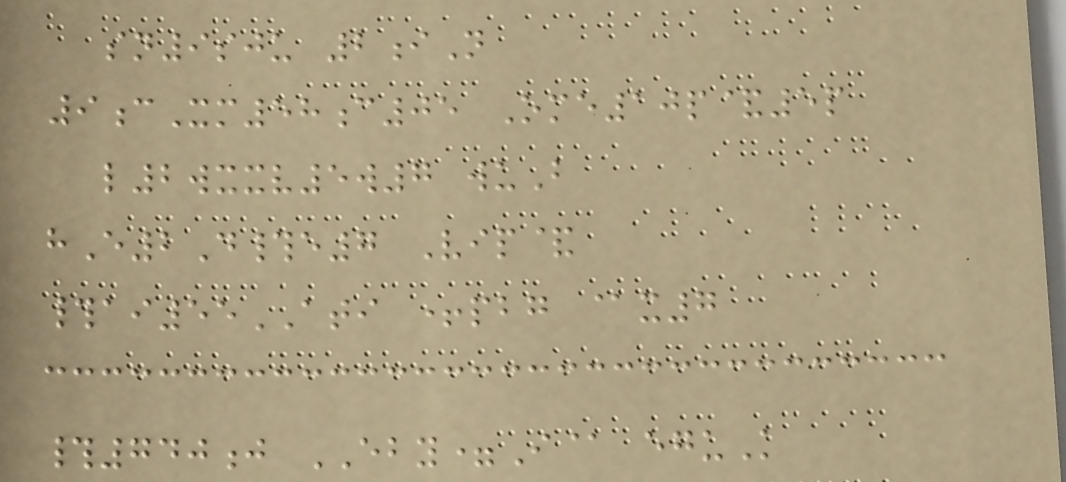sn9sju 2iN
9cXm58c05 Ome10p&5p
l2wxxv5w7 wuB
hE2D#e7 Vip&
#ai55ATI +pbg @x7
#740j EBY=I@ eguK
